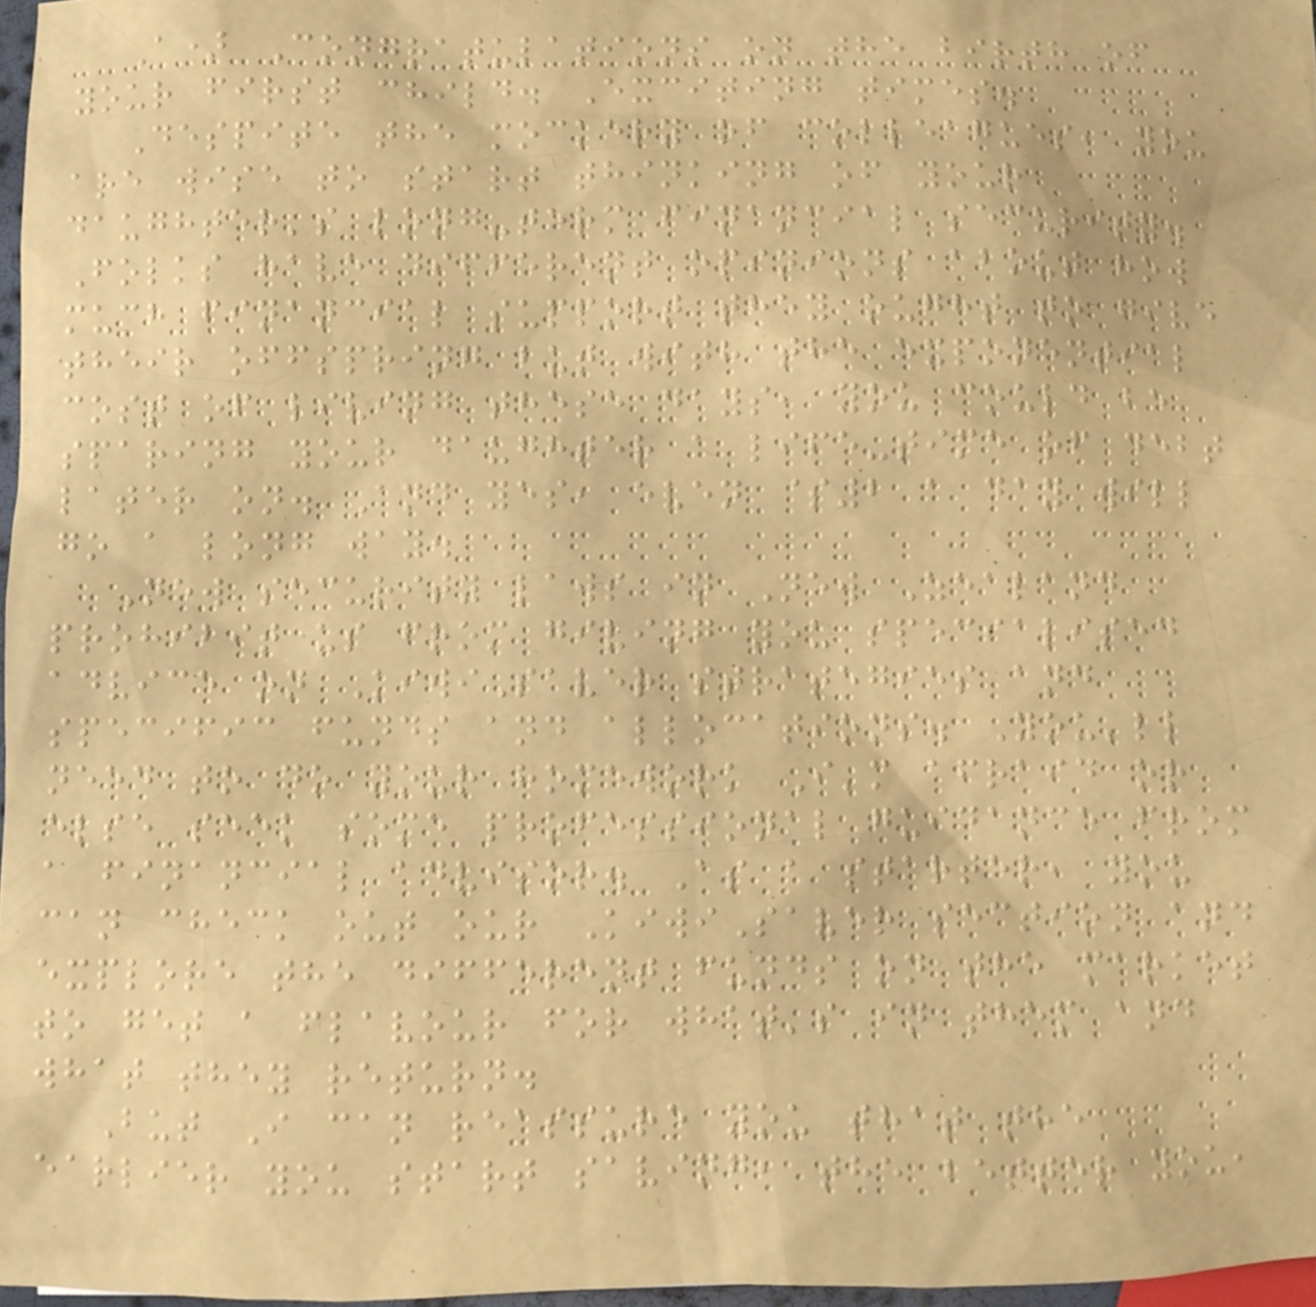A) Congratulations on the birth of
your first child. Exciting times.
Despite the mockery of colleagues, you
are wise to start thinking of your
daughter's long-term financial security.
Folks have different opinions about how
much financial support they ought to give
their offspring but with the exponential
cost of living these days, you could be
sparing your daughter a life-time of debt
later on. And yes, even $2 a day will
go a long way.
New security laws in New Zealand
prohibit us from giving you specialised
advice on KiwiSaver strategies and
specific funds and allocations. You'll
need to do your homework I'm afraid or
else seek some professional guidance from
a financial advisor. As a starter, you
can check out our KiwiSaver section and
explore the different funds on the market
to get a flavour for what's in them and
what they return.
But I can reassure you that the
earlier you start saving, the better you,
